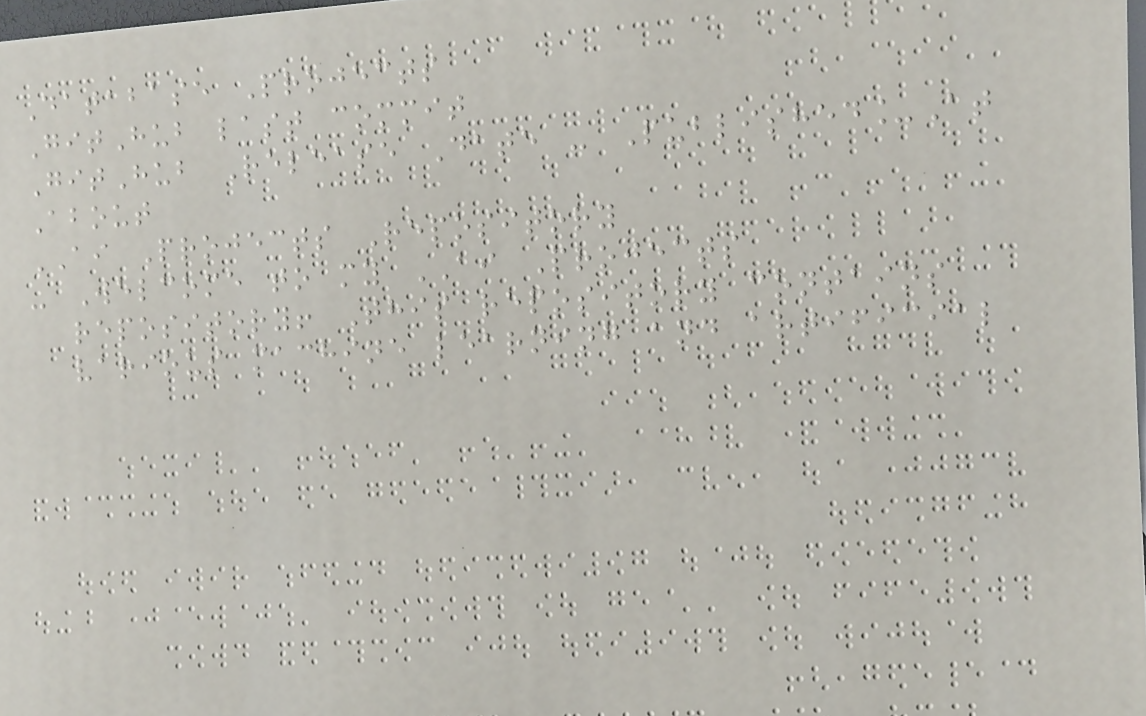Database Projects
GitHub last commit
GitHub Release Date - Published_At
About
AI Projects Repository
- Welcome to my AI Projects
repository! This repository contains
various machine learning and artificial
